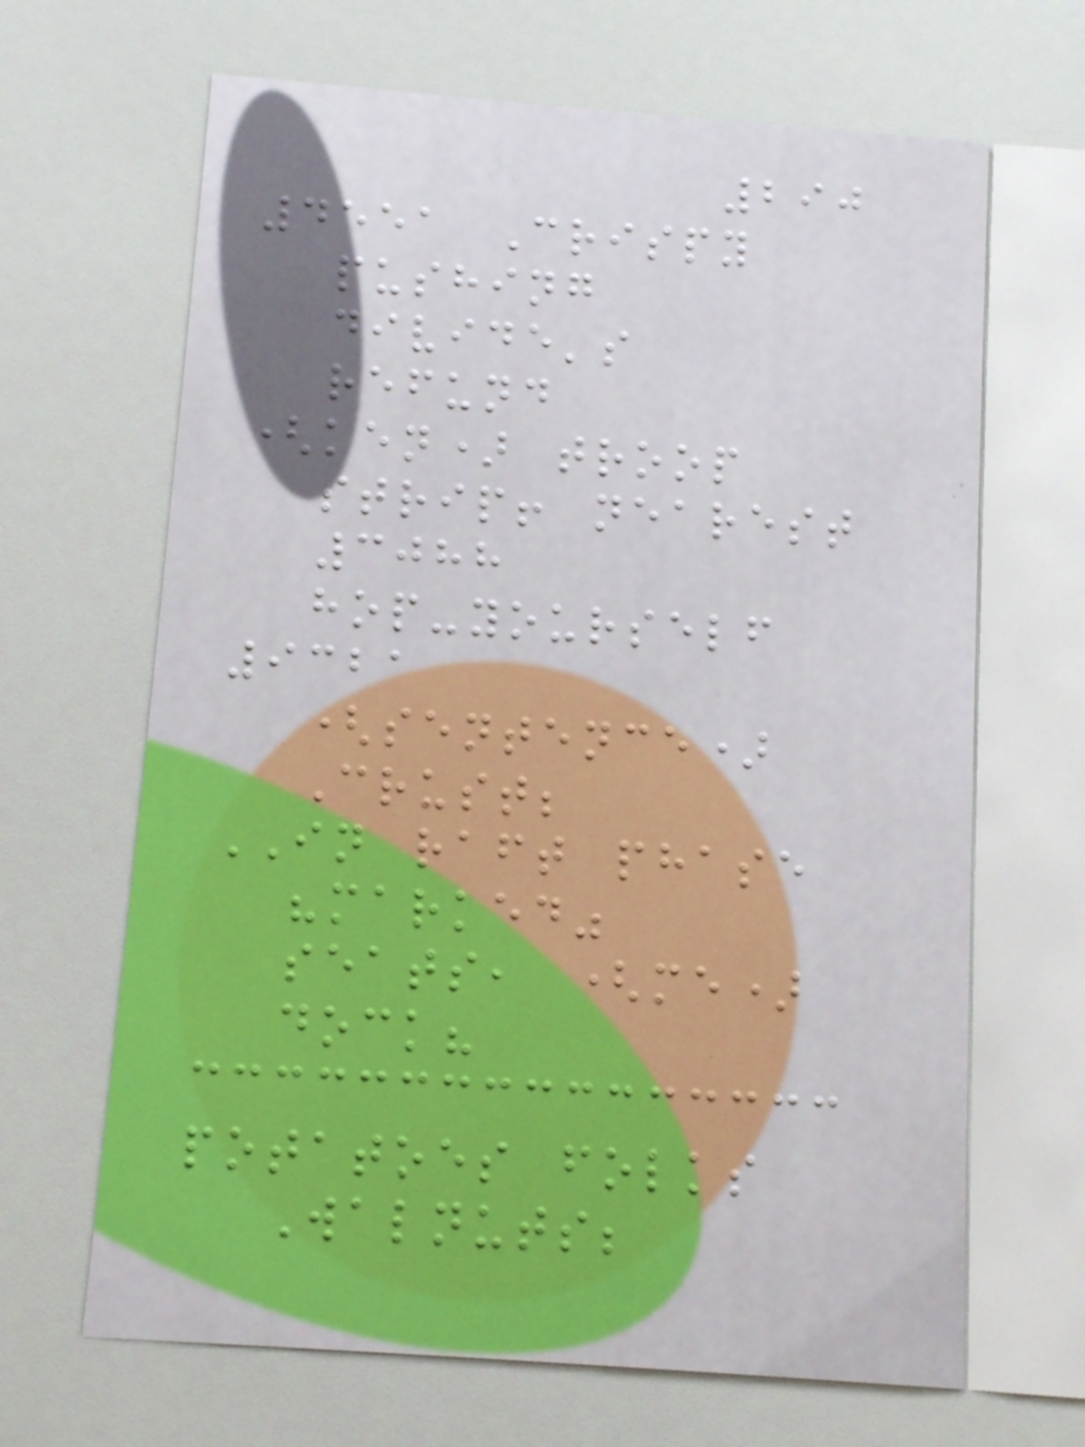290
4551 Crispy
pushing
divide's
refund
(ken) troop
strip! nearest
3088
hop-yourself
9321
(sentence)
Crust;
IN raft phase
"marked"
seats, (me)
dock?
potatoes folks
Walnuts;
